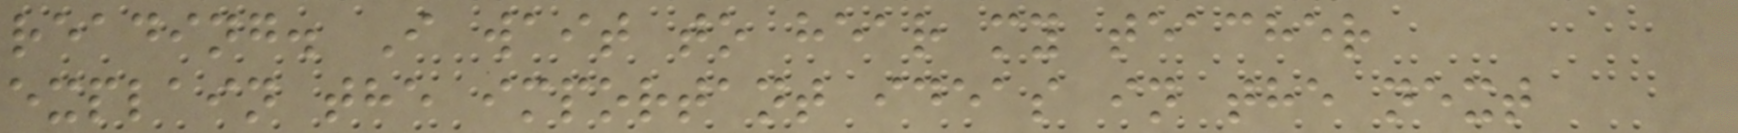reading. I wait to hear my teacher
explain the important ideas in the next
